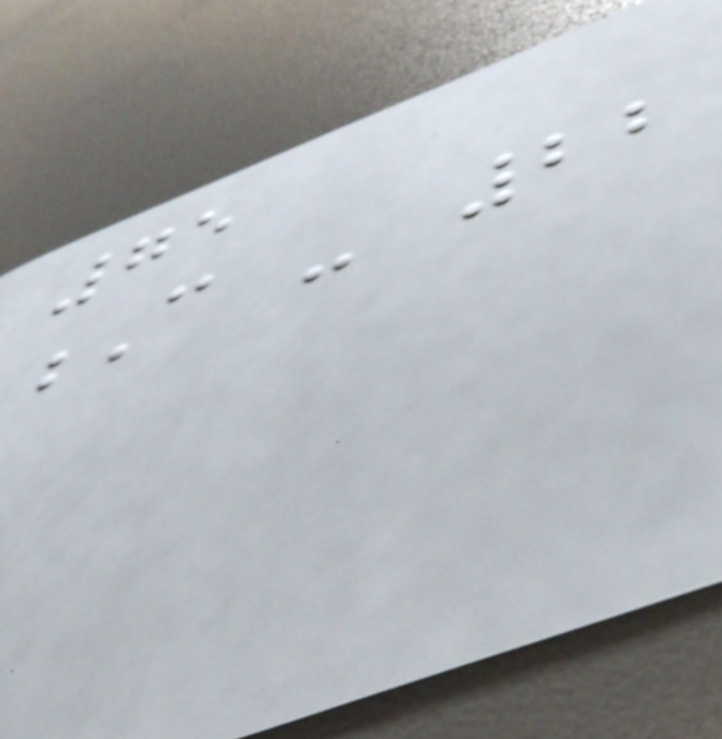75
C - 22
